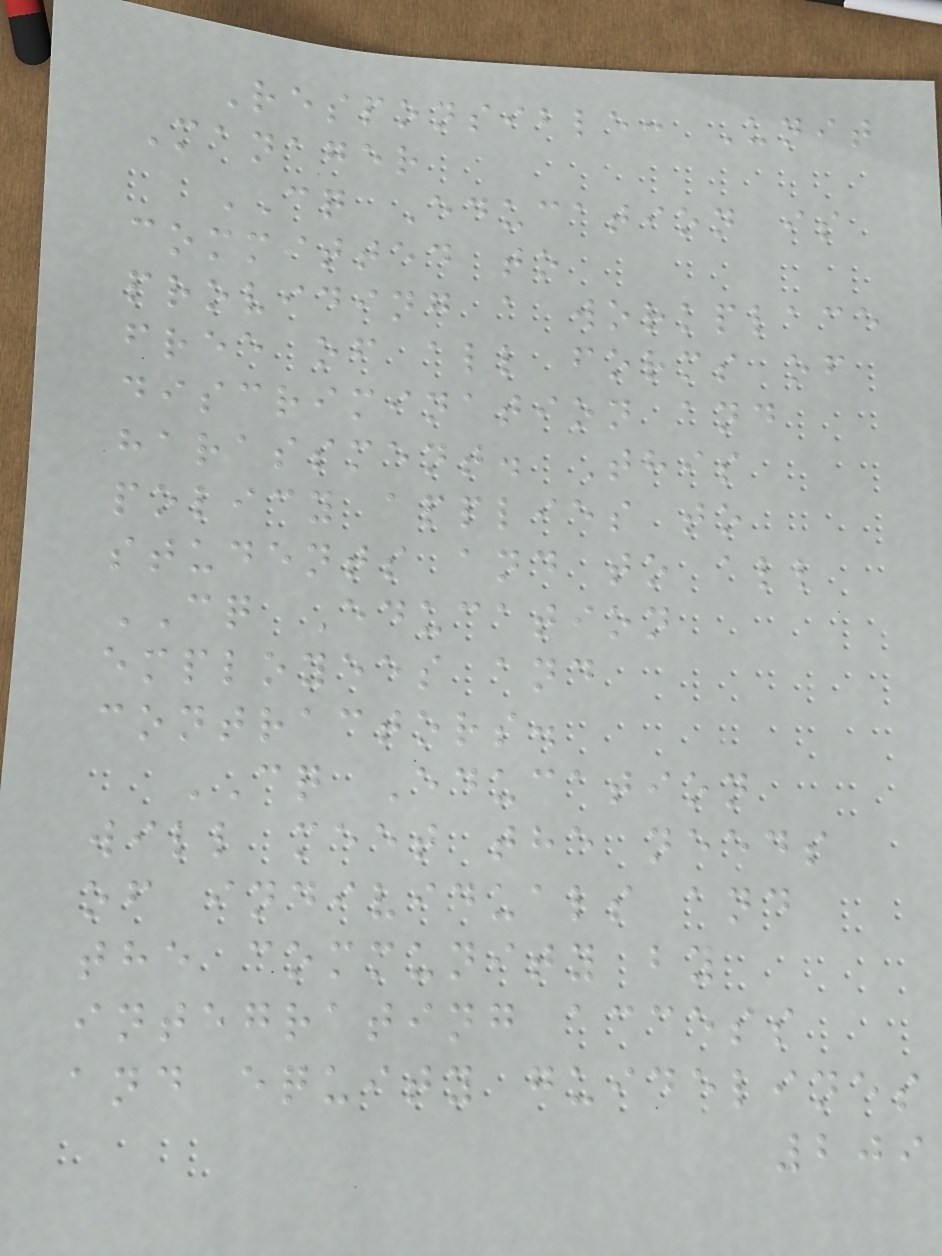Responsible: Unit
Manager
CQ Education is
committed to
providing a workplace
free of all forms of
discrimination and
harassment. This
policy applies to
students and to all
CQ Education
employees and
contractors.
CQ Education
will meet the needs
of individuals and
the community by
integrating access
and equity guidelines
209
